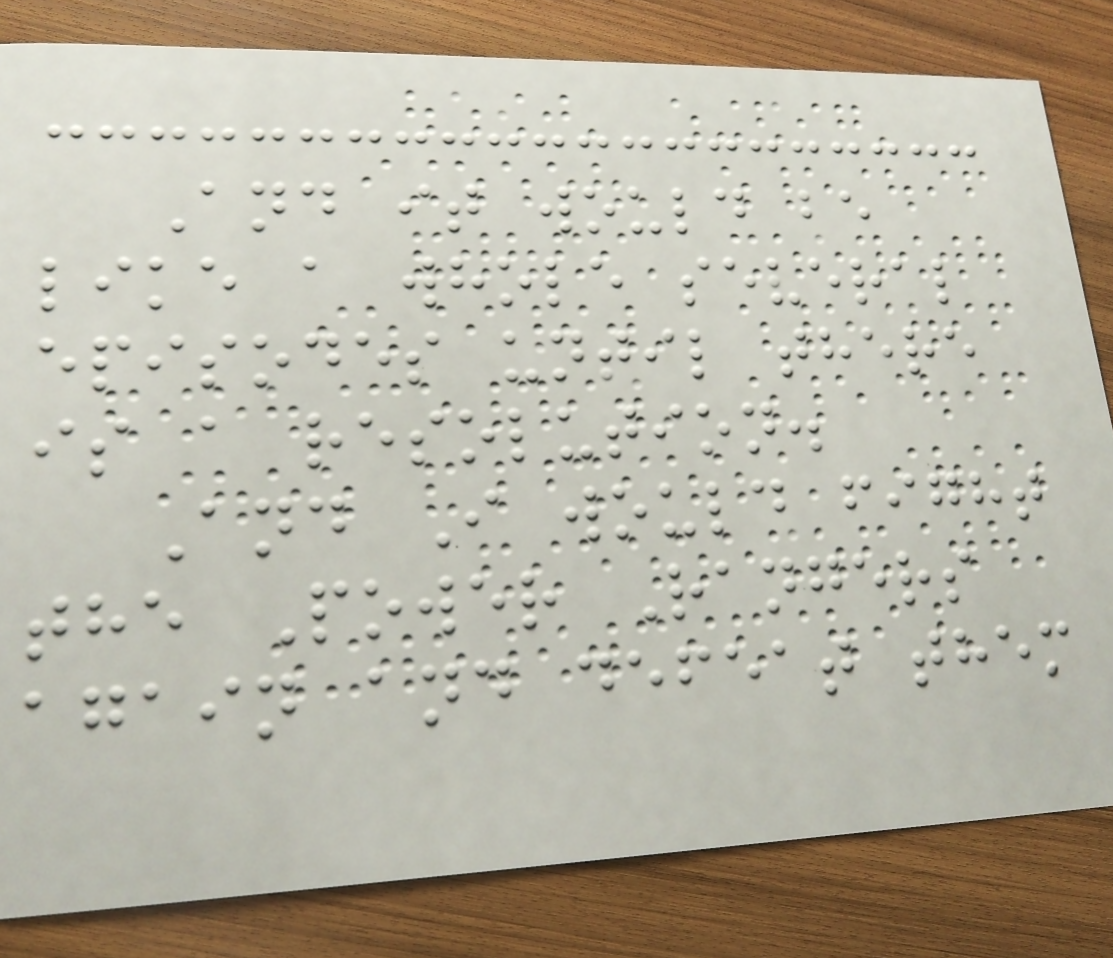And it would be
like a whole several
episodes until there
is a resolution.
And I would fight
the Power Rangers
again and defeat them
